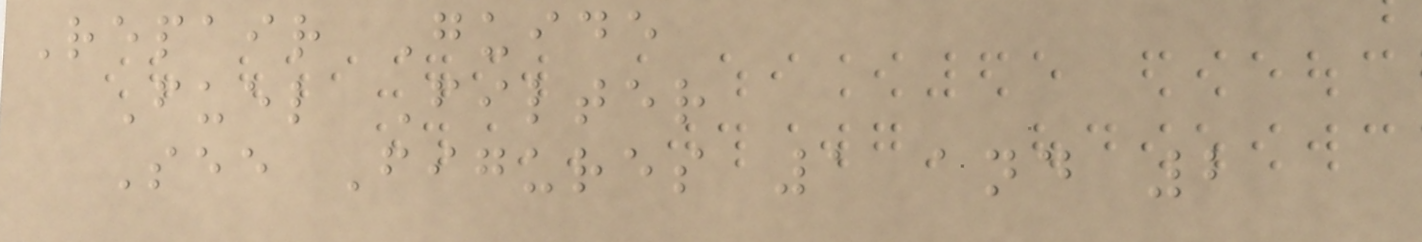Repair Guide
Fuel Filter
See Figures 1 and 2
